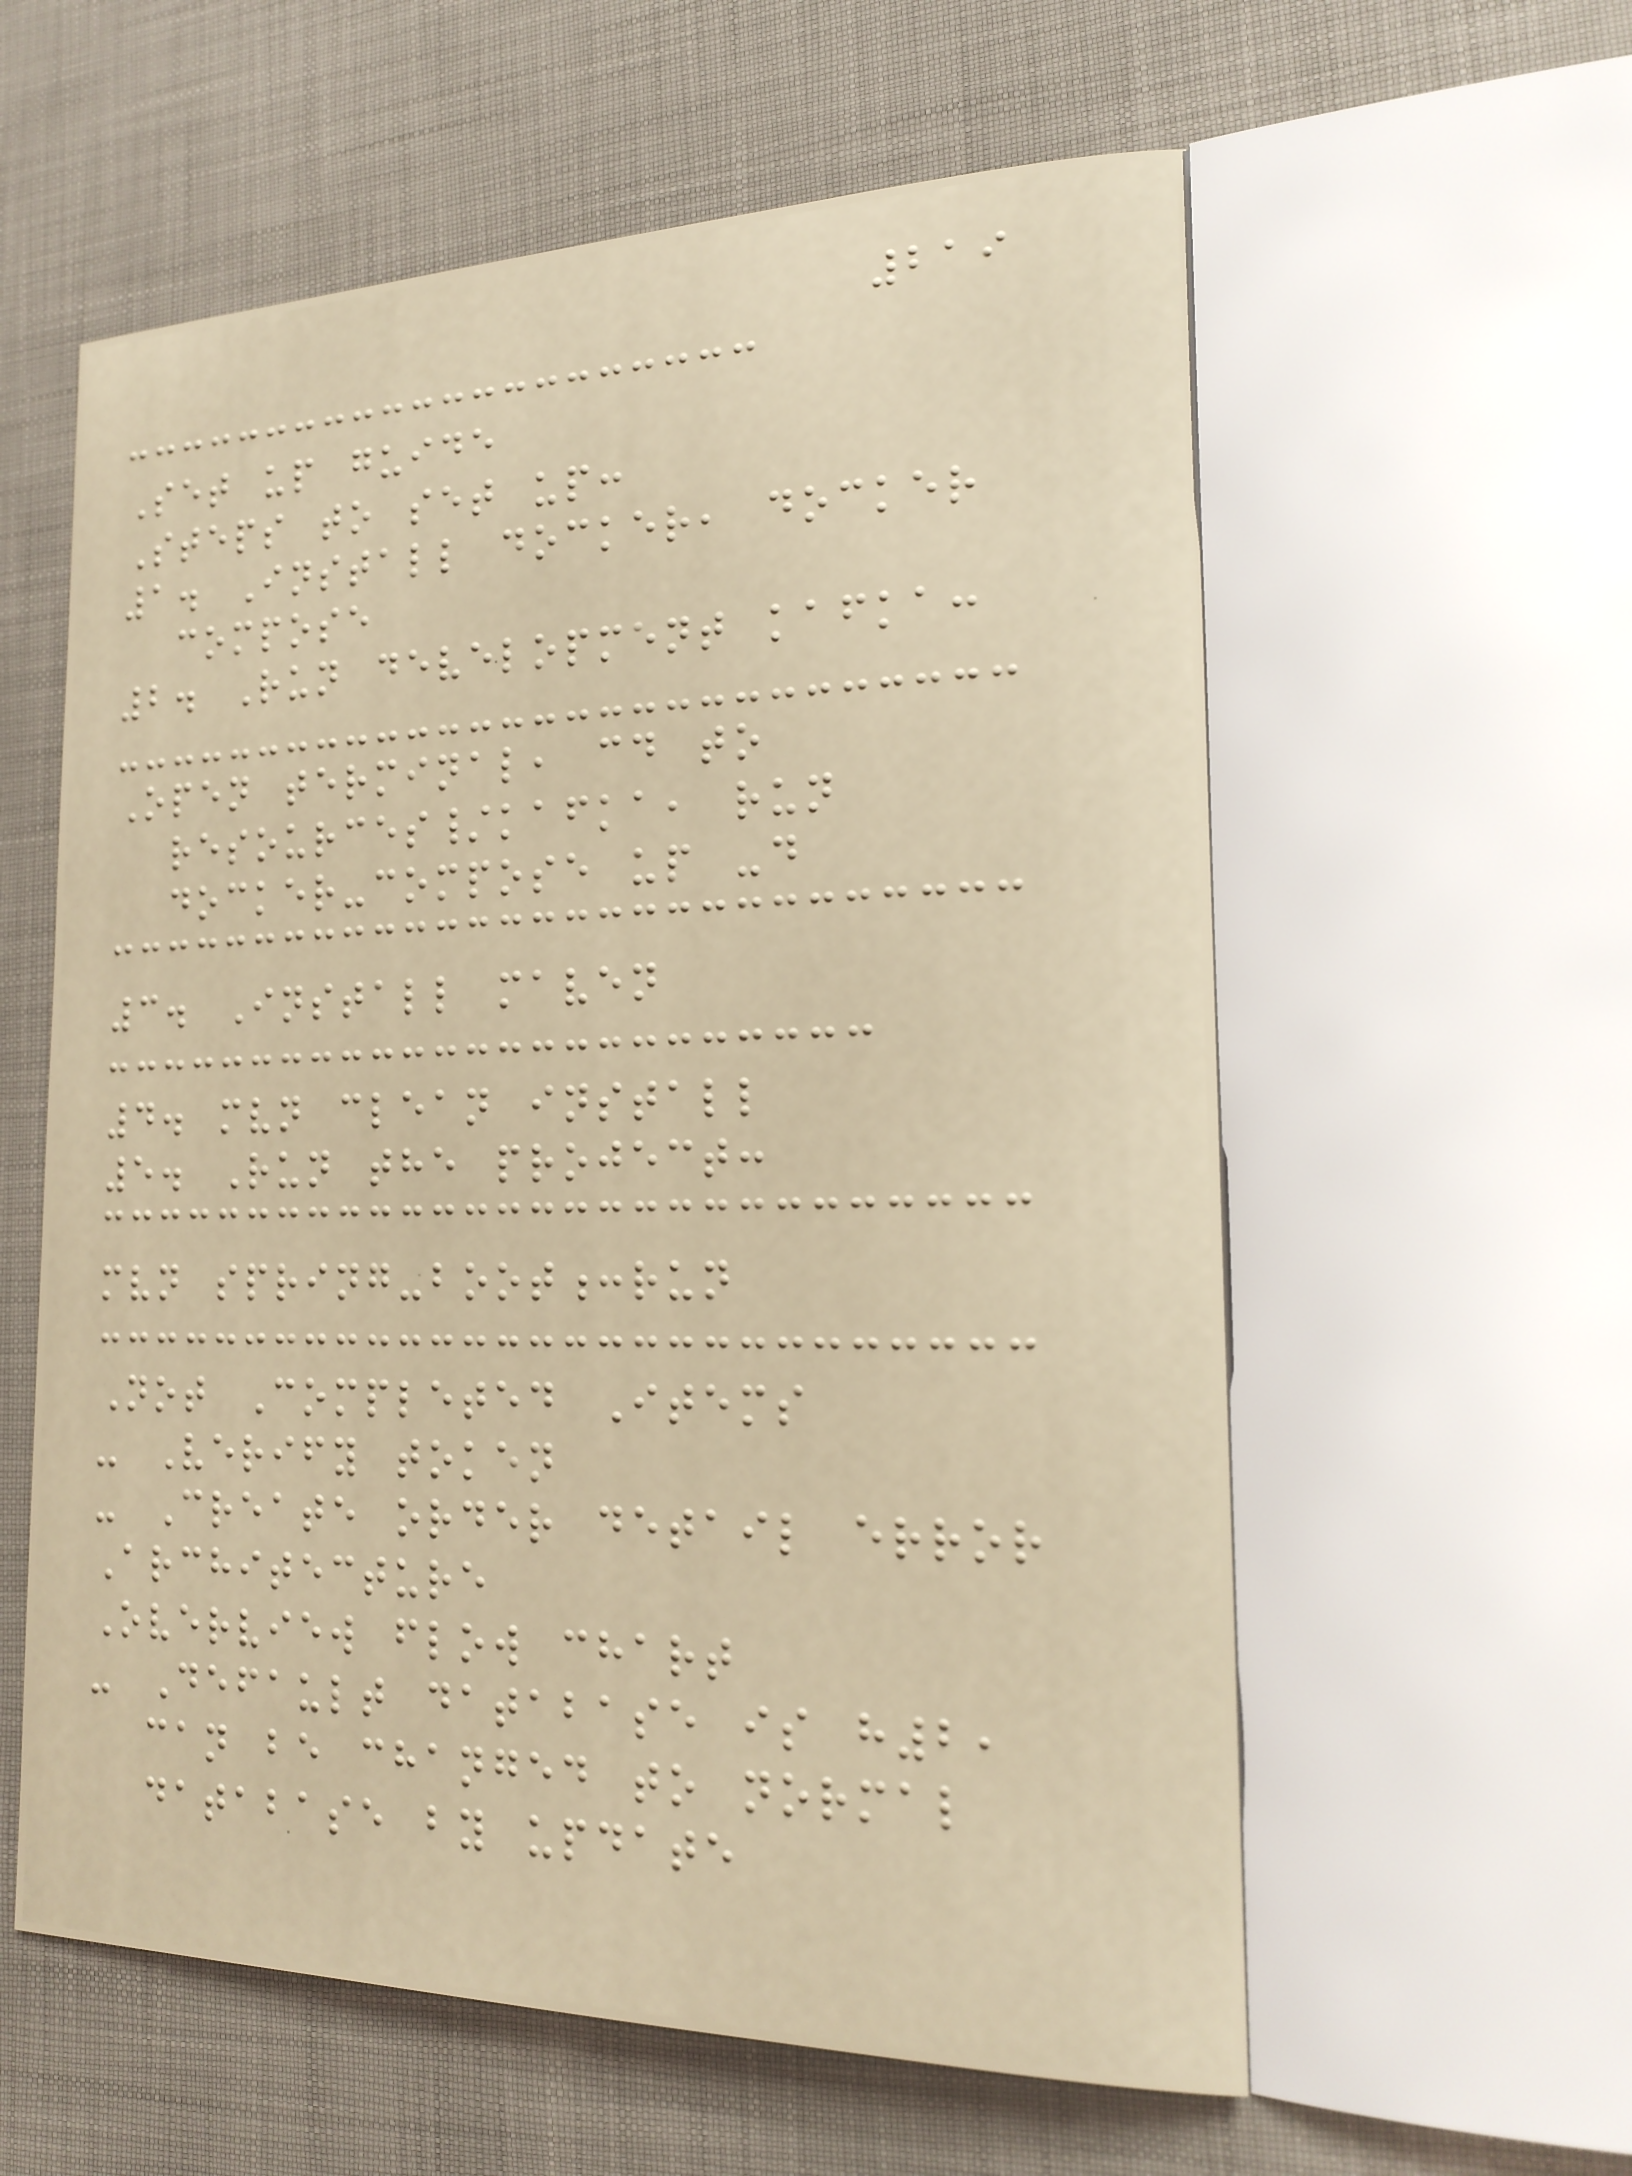219
Set up guide
Steps to set up:
1. Install docker, docker
compose
2. Run development kafka:
Open terminal, cd to
resources/kafka, run
docker-compose up -d
3. Install maven
4. mvn clean install
5. Run the project:
mvn spring-boot:run
Not Completed Items
- Verify token
- Create order detail error
Architecture
Overview flow chart
- Default database is h2,
can be changed to normal
database by update
